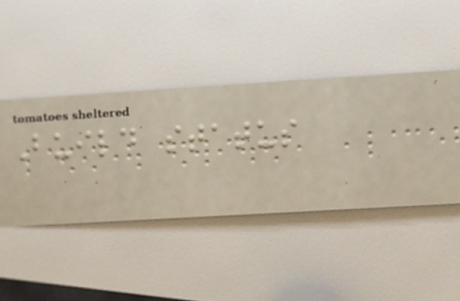Build status
